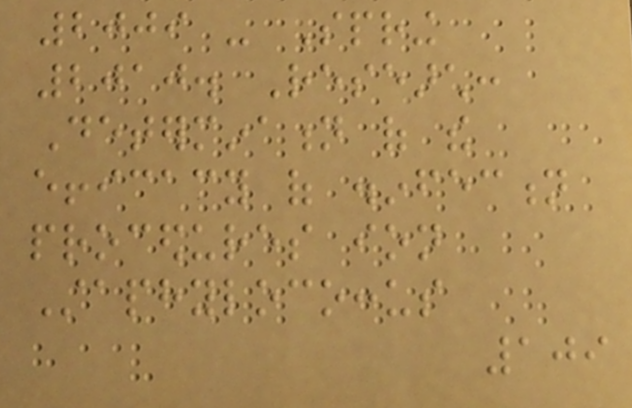2009 - Spring
2010. Research:
Determination of the
efficacy of disinfection
procedures ion
Staphylococcus
109
